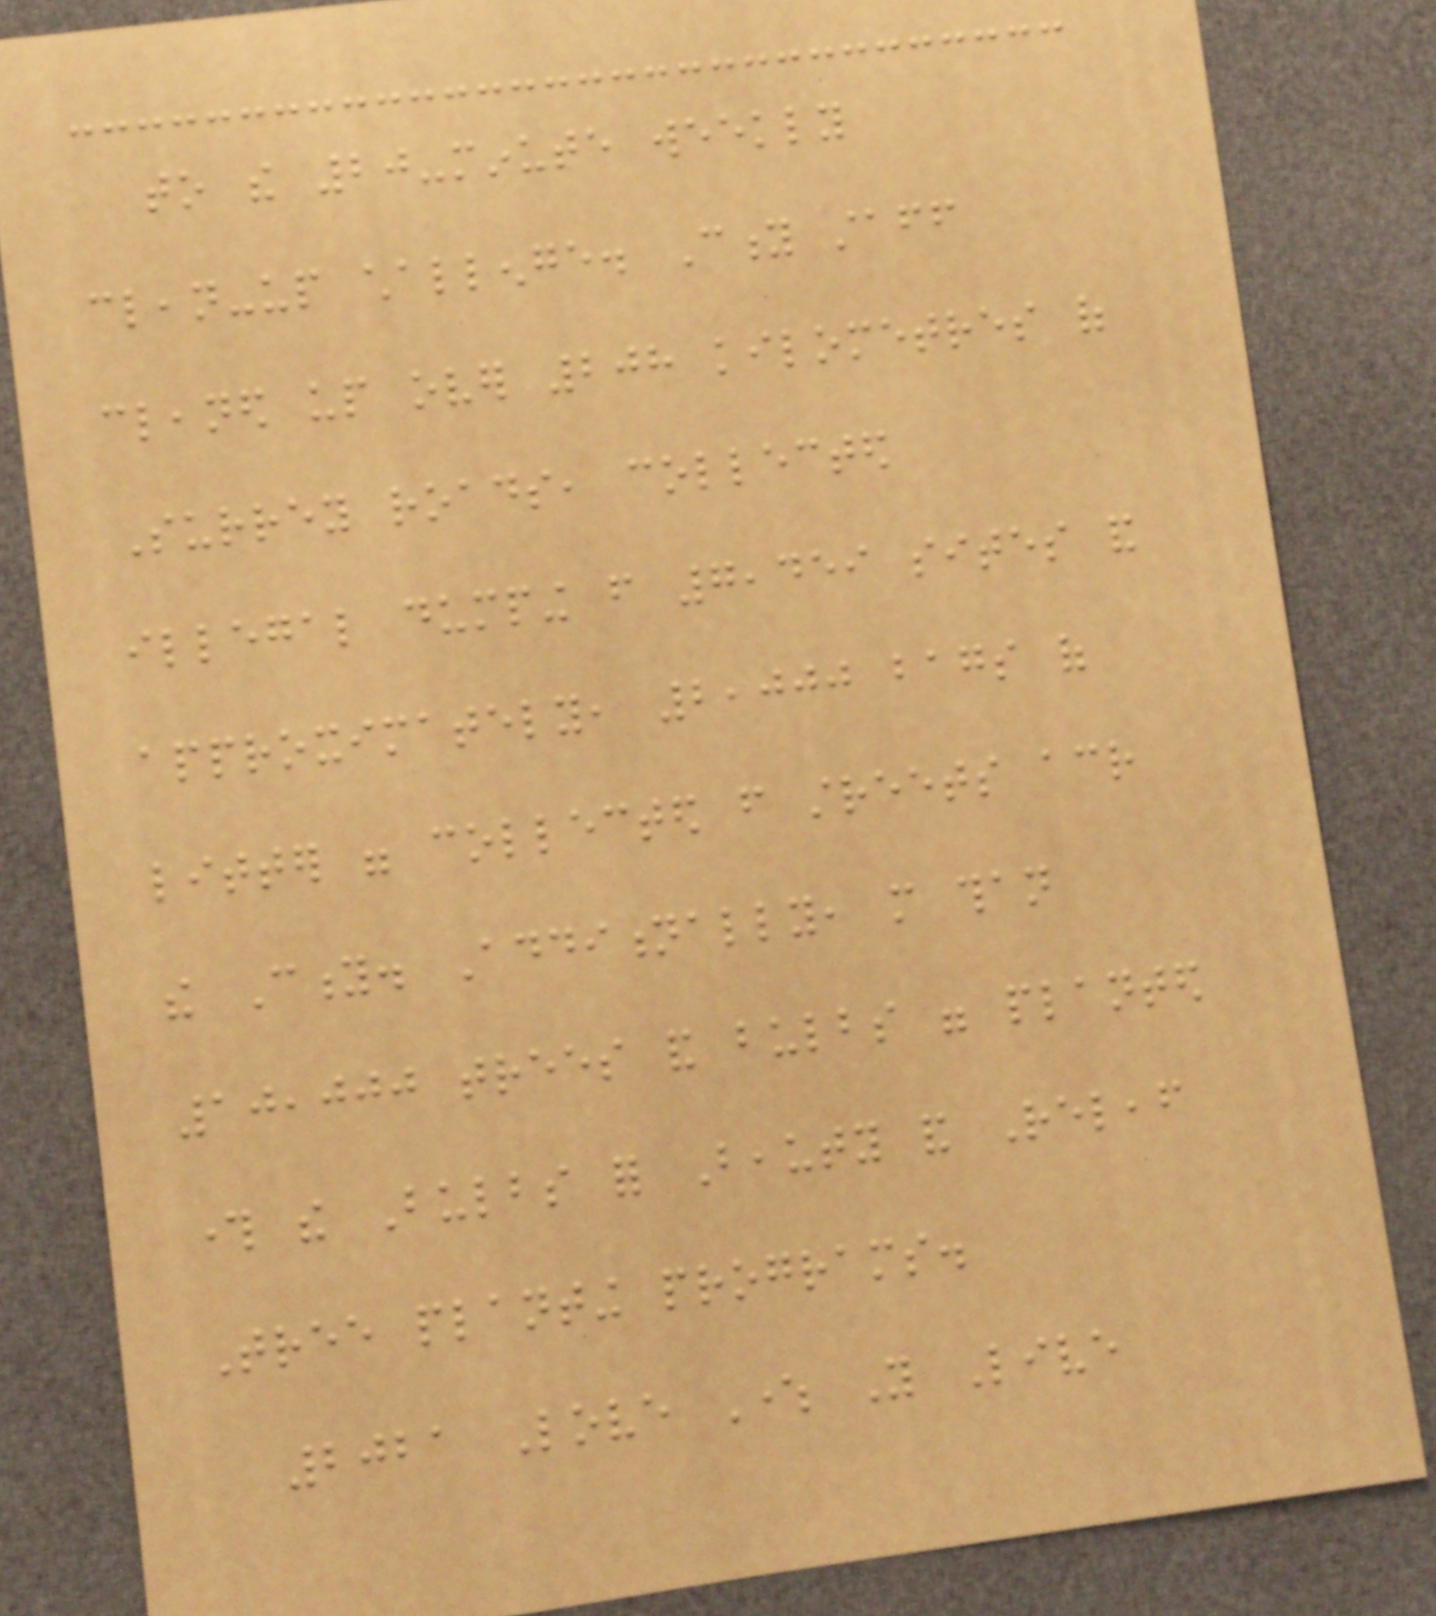to the 20-minute weekly
clean-up challenge. City staff
cleaned up over 208 kilometres of
Surrey roads, collected
illegal dumping from 7,459 sites and
approximately, 2,000 bags of
litter were collected from streets across
the City. Additionally, more than
10,000 trees and bulbs were planted
through the Bulbs for Beauty and Releaf
Tree planting programs.
2021 Love Where You Live
